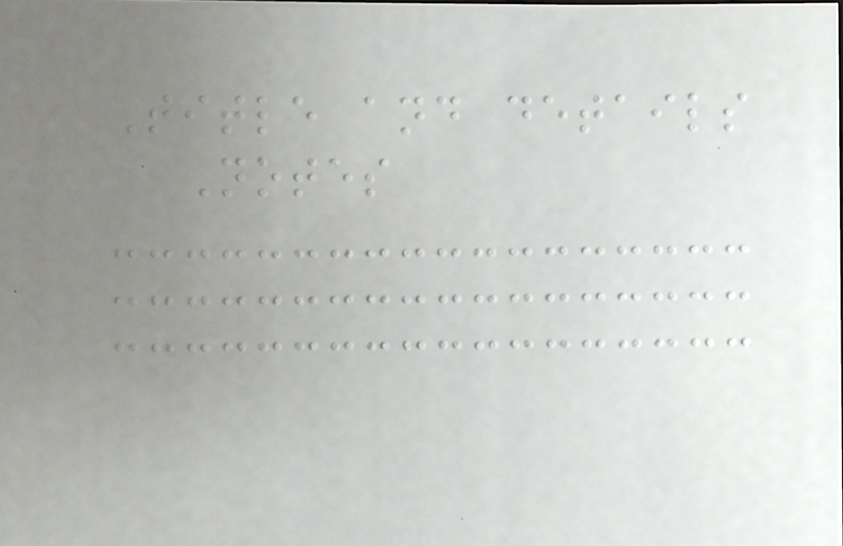Title and details
Notes
